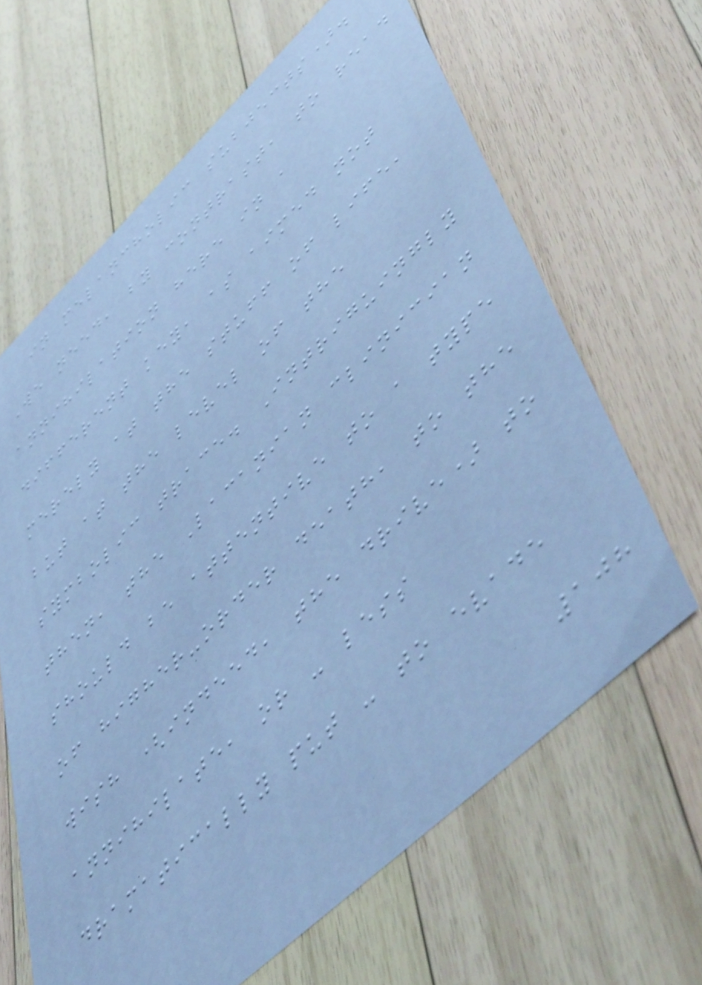in melancholic subjects).
We need, by contrast, to read
annihilation here in a
different key, as aimed not
merely at the stuff of life,
but at the level of the
symbolic trace. Intriguingly
then, the Lacanian clinician
should be attentive to a type
of higher-order death, to the
wish (indeed, the drive) to
annihilate, or - less
dramatically put - to evade
108
